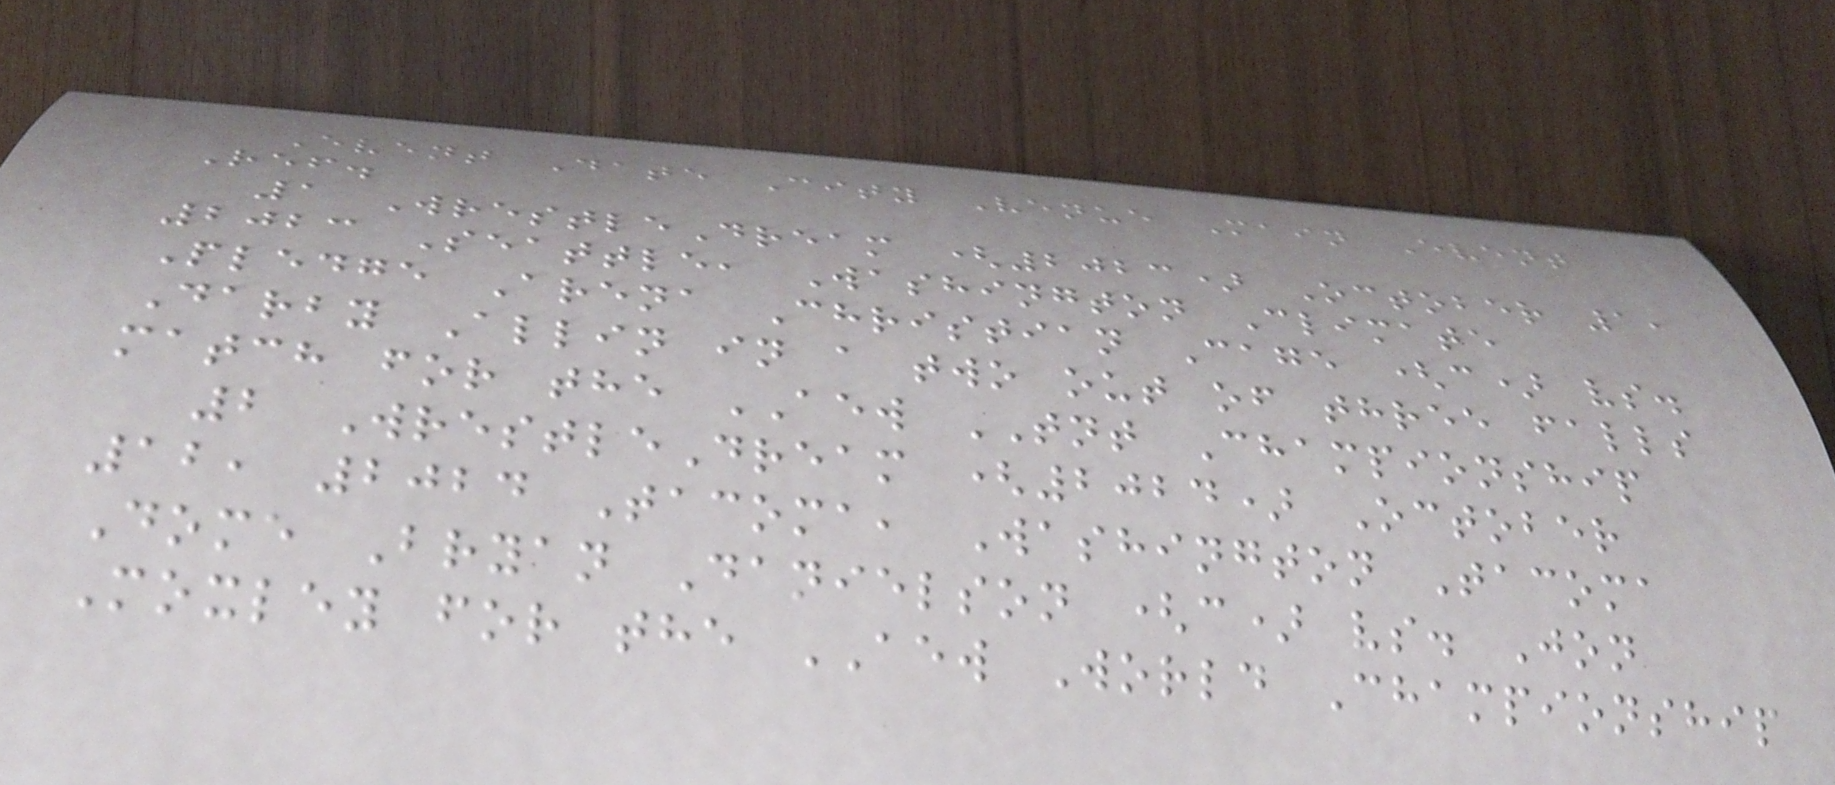Event Date City Venue Main Event
Ref.
1 WrestleDream (2023) October 1,
2023 Seattle, Washington Climate
Pledge Arena Christian Cage (c) vs.
Darby Allin in a two out of three falls
match for the AEW TNT Championship
2 WrestleDream (2024) October
12, 2024 Tacoma, Washington Tacoma
Dome Bryan Danielson (c) vs. Jon
Moxley for the AEW World Championship
